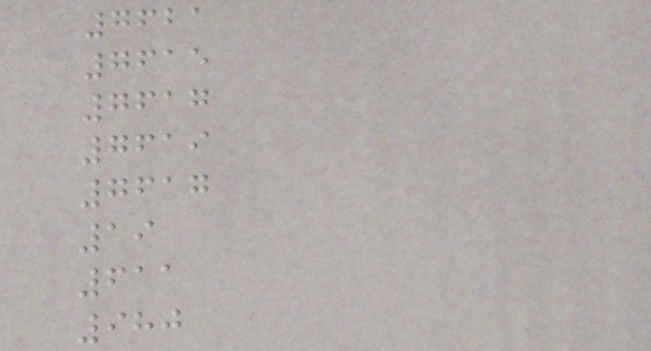7621
7615
7617
7619
7617
19
611
980
